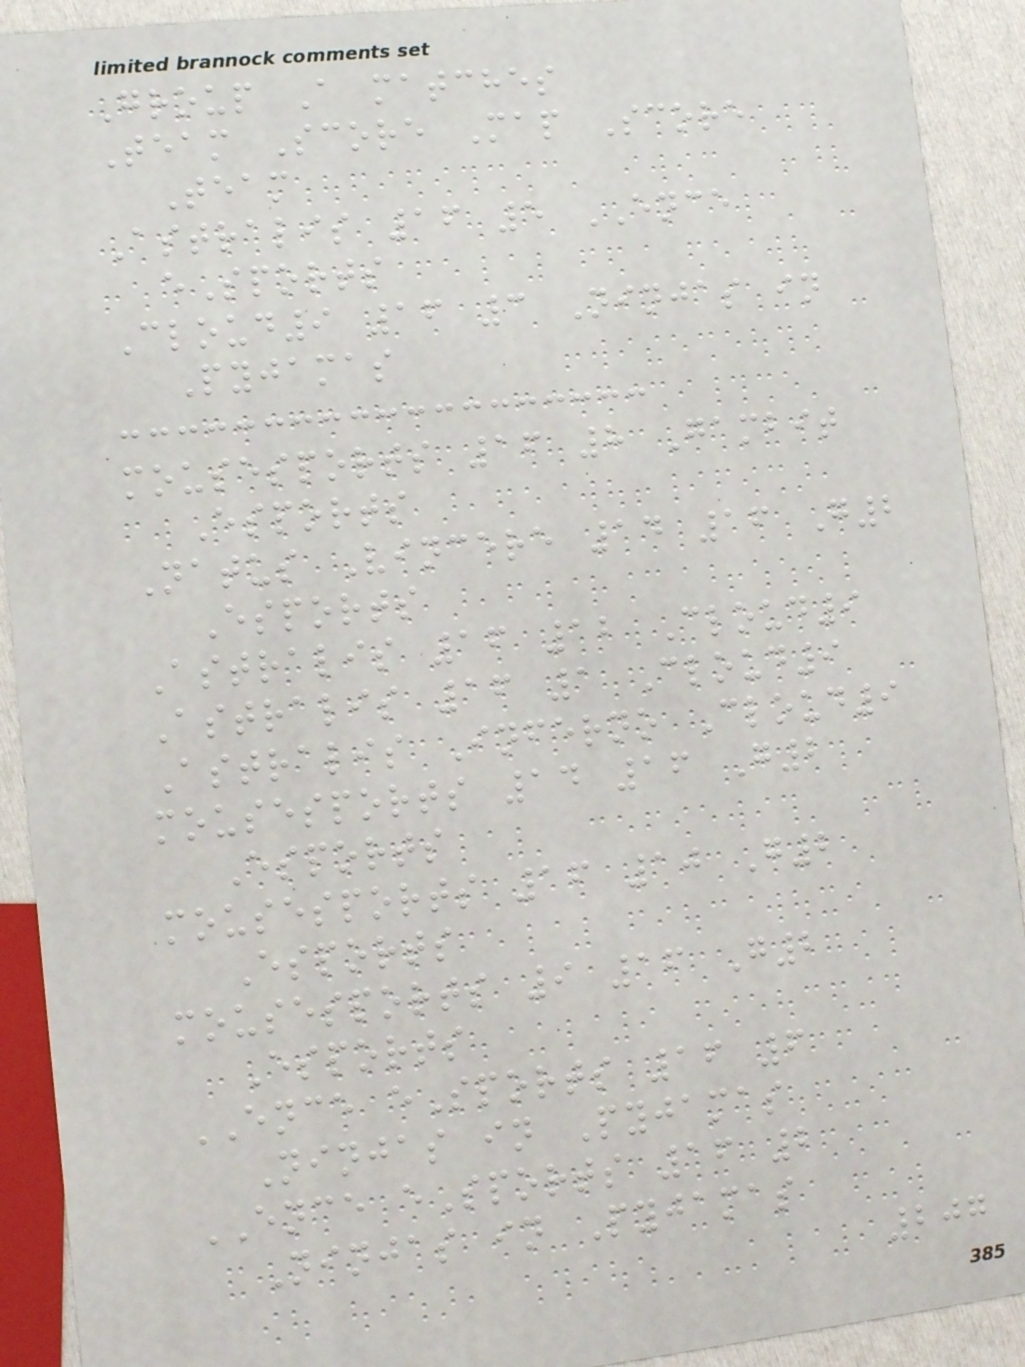Group A matches
Team Score Map Score
Team
Astralis 16 5 ENCE
eSports
Cloud9 16 3 Ninjas in
Pyjamas
mousesports 16 8 Gambit
Esports
Natus Vincere 14 16 G2
Esports
Astralis 16 12 Cloud9
Astralis 16 1 Cloud9
Astralis Inferno Cloud9
mousesports 14 16 G2
Esports
mousesports 16 10 G2
Esports
mousesports 9 16 G2
Esports
ENCE eSports 16 6
Ninjas in Pyjamas
ENCE eSports 16 2
Ninjas in Pyjamas
207
